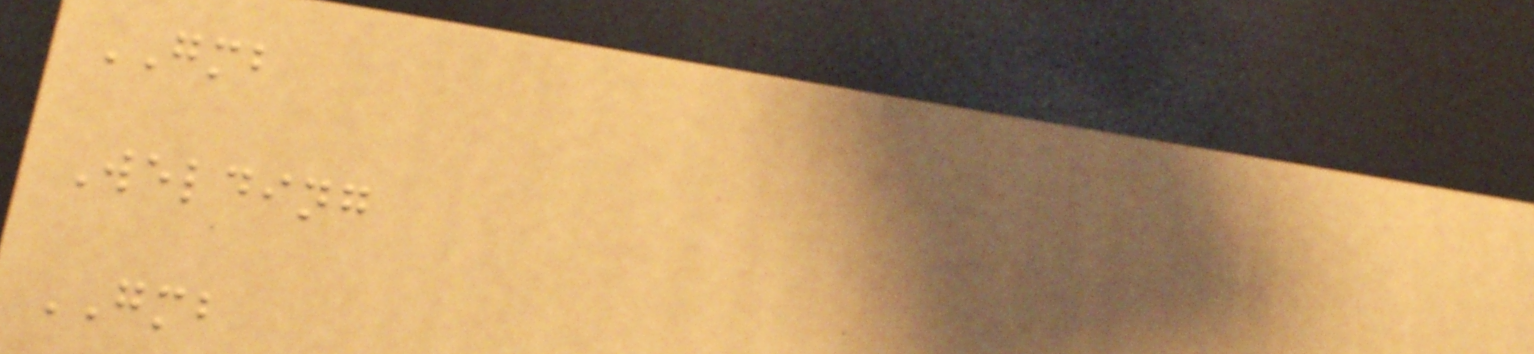GMB
Welding
GMB
